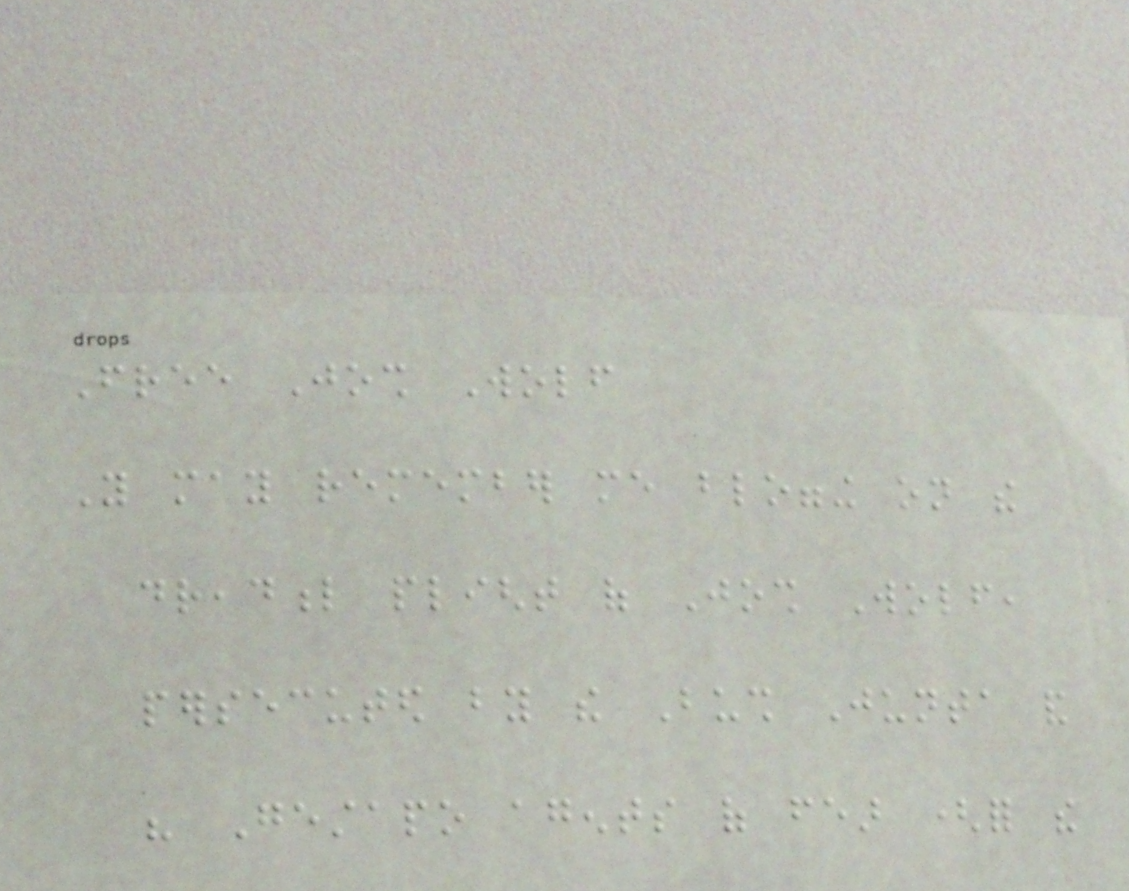Free Josh Wolf
You may remember me blogging on the
dreadful plight of Josh Wolf,
persecuted by the Bush Junta and
his Gestapo agents of fear (for the
